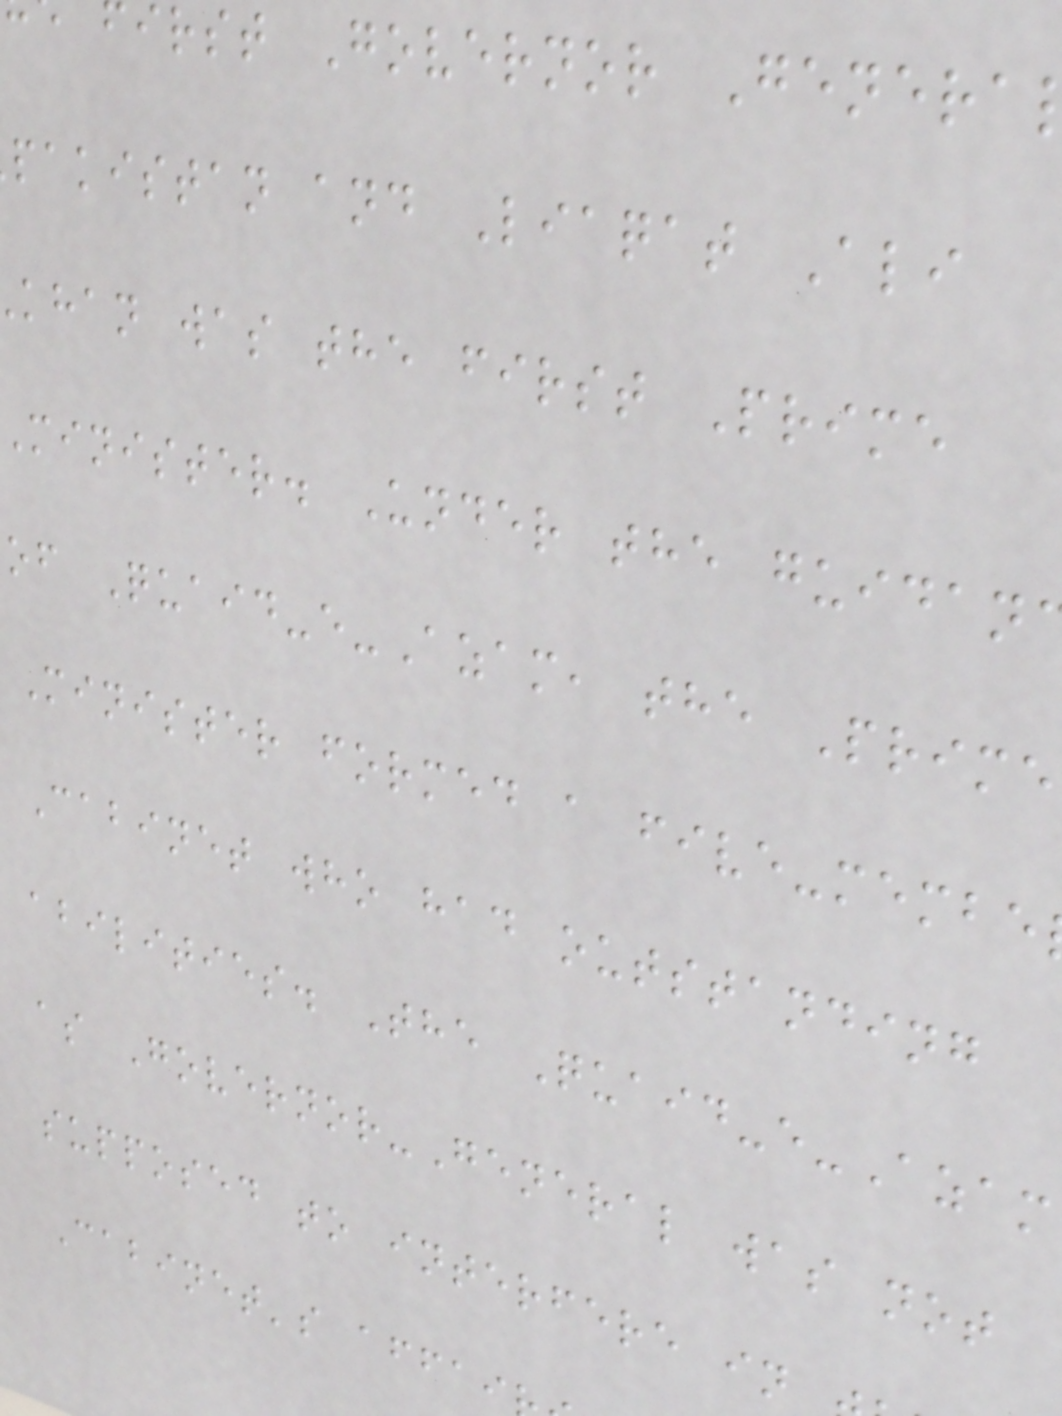irst Governor Genera
pakistan and Liaqat Ali
khan was the first Prime
minister. Under the guidan
of Quaid-e-Azam, the Prime
Minister formed a five-membe
Cabinet who had outstanding
abilities. The Quaid-e-Azam
as Governor-General was not
supposed to interfere in
Cabinet's affai
